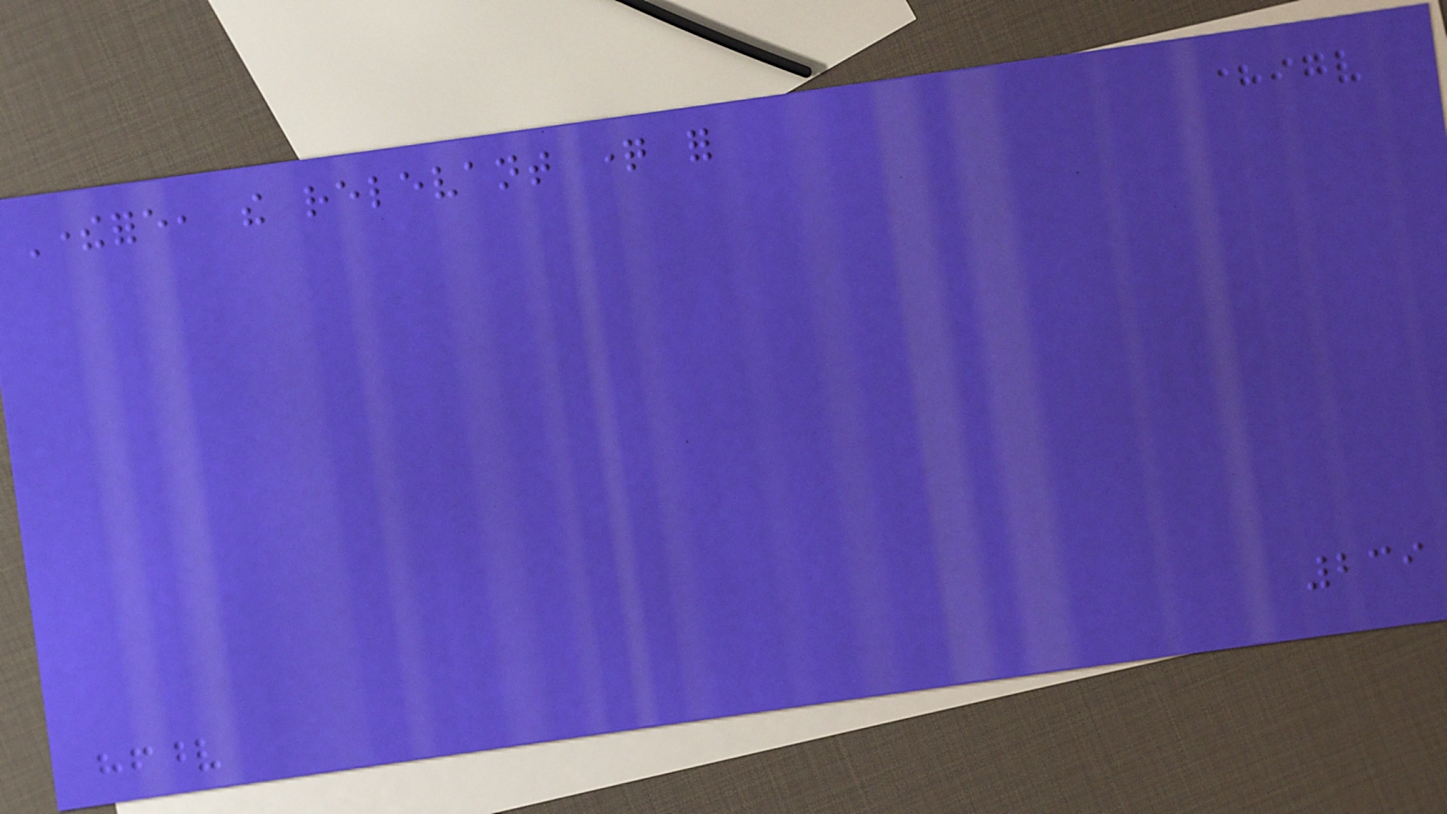Therefore, the relevant question for
239
